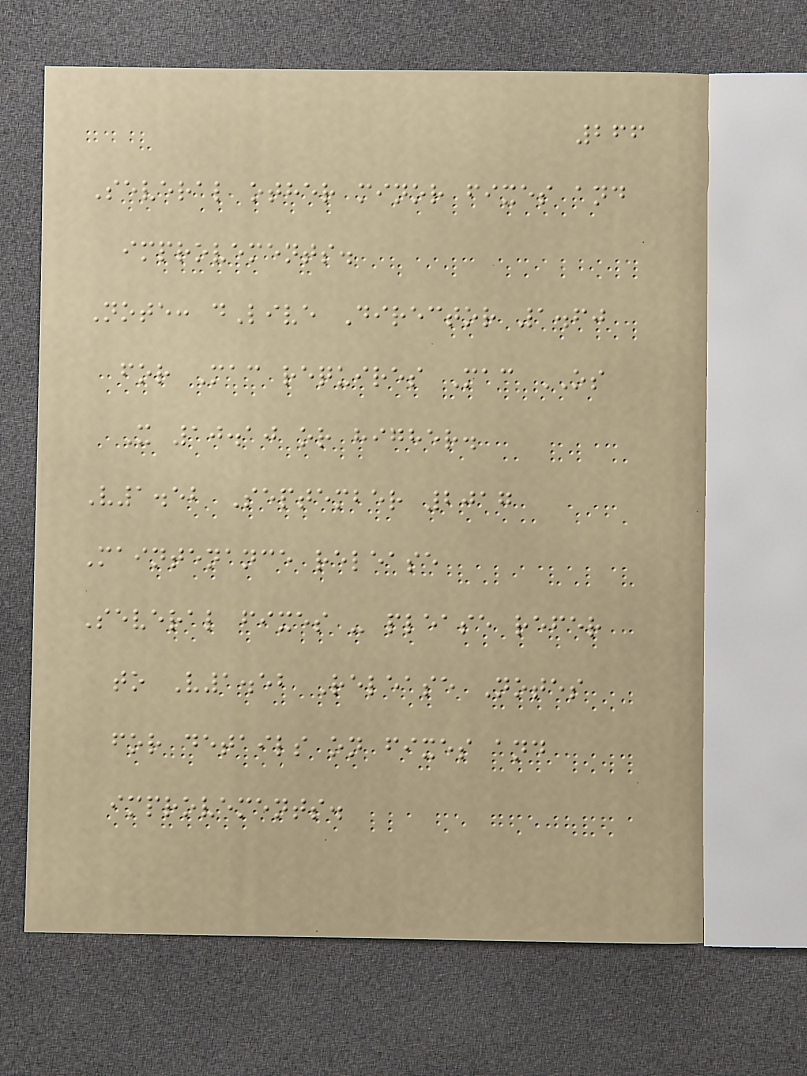266
Several other minor fixes and
improvements.
Note: dLive Director 1.60
for Mac requires Mac OS
X 10.10 or higher.
V1.52 September 2017
Maintenance release
Several fixes - please refer
to V1.52 Release Notes
for details on fixes and
improvements.
